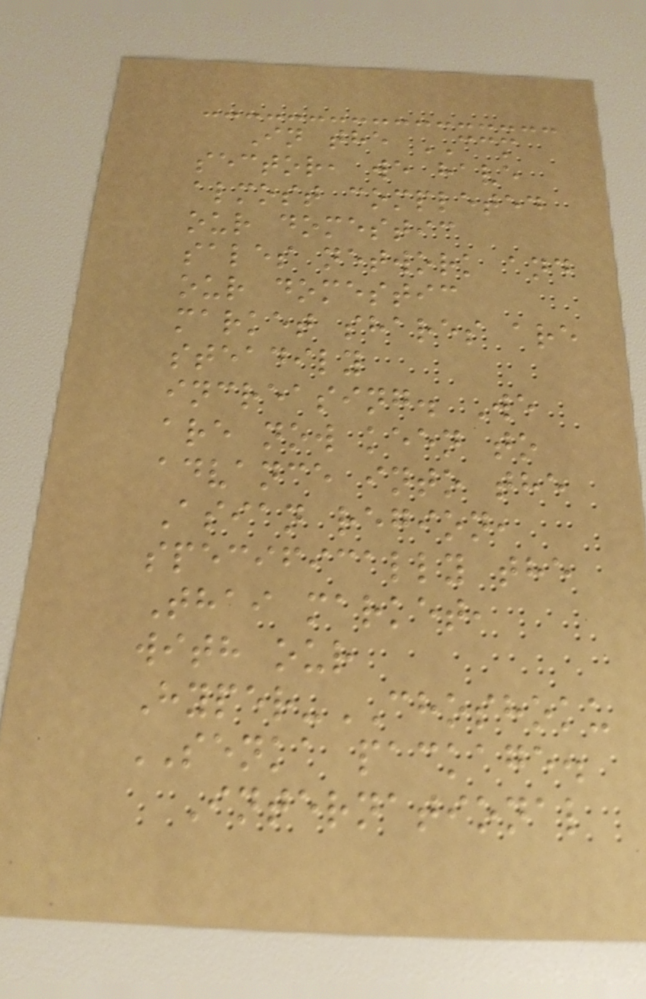In the CCM
sector, we have
almost completed
our domestic
sales network and
our domestic
market shares are
steadily
increasing. We
are now keen to
advance into the
Asian region,
specifically the
Thai market,
with our
Hyper-CHOSHOKU
SENKA package.
International
